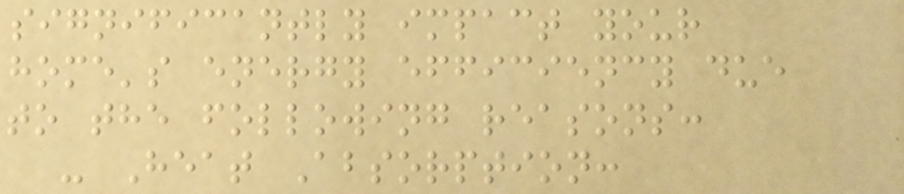significantly impact your
home's energy efficiency due
to the following reasons:
- Heat Absorption:
